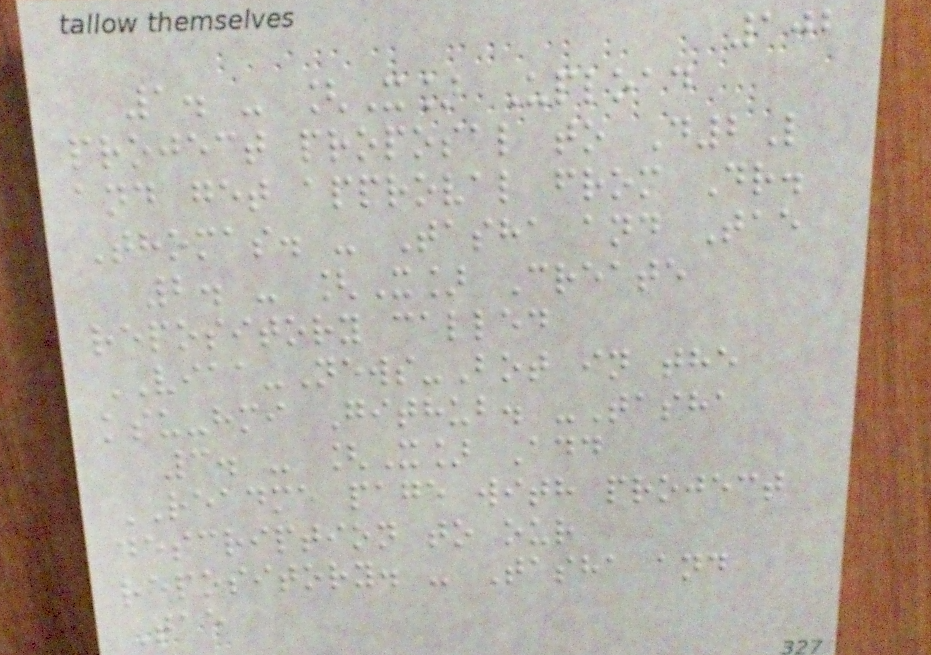102
1. - [X] Upload
project proposal to D2L
and get approval from Dr.
Thomas. - Tasha and Tae
2. - [X] Create
repository called
VIAA-News-Bot in the
ksu-hmi Github. -Tasha
3. - [X] Add
README page with project
description to our
repository. - Tasha and
Tae
